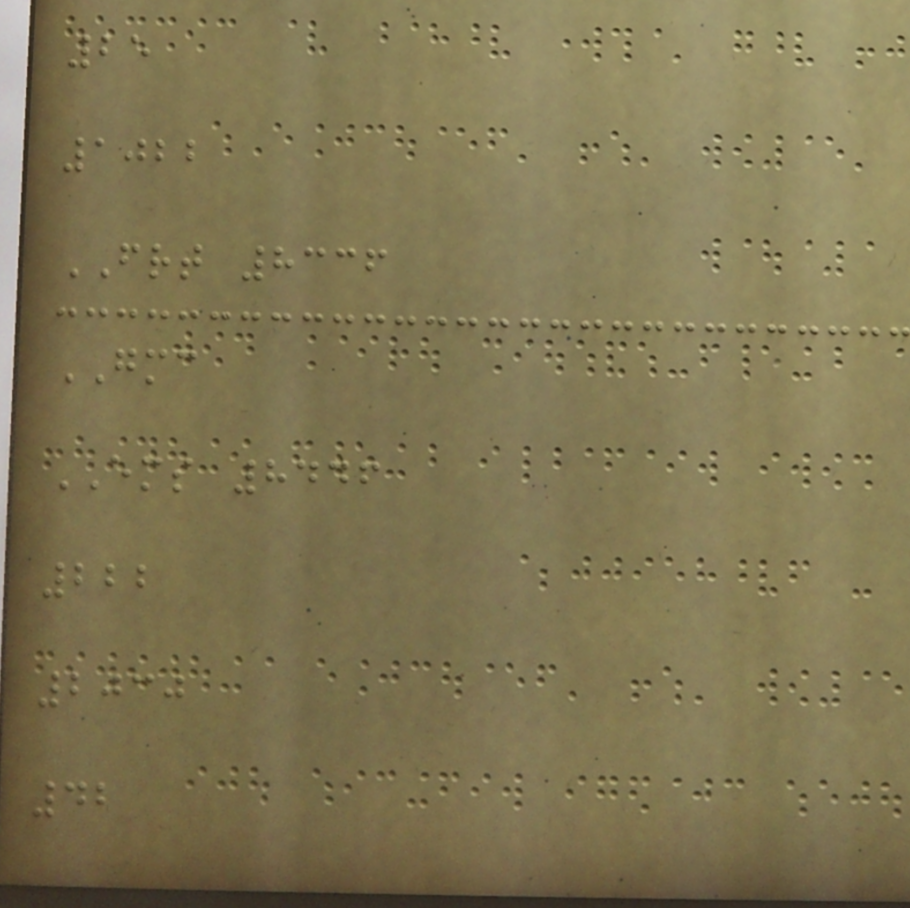25
1022
FRT 8336
GMC
EMS 8446
222
2030
42
